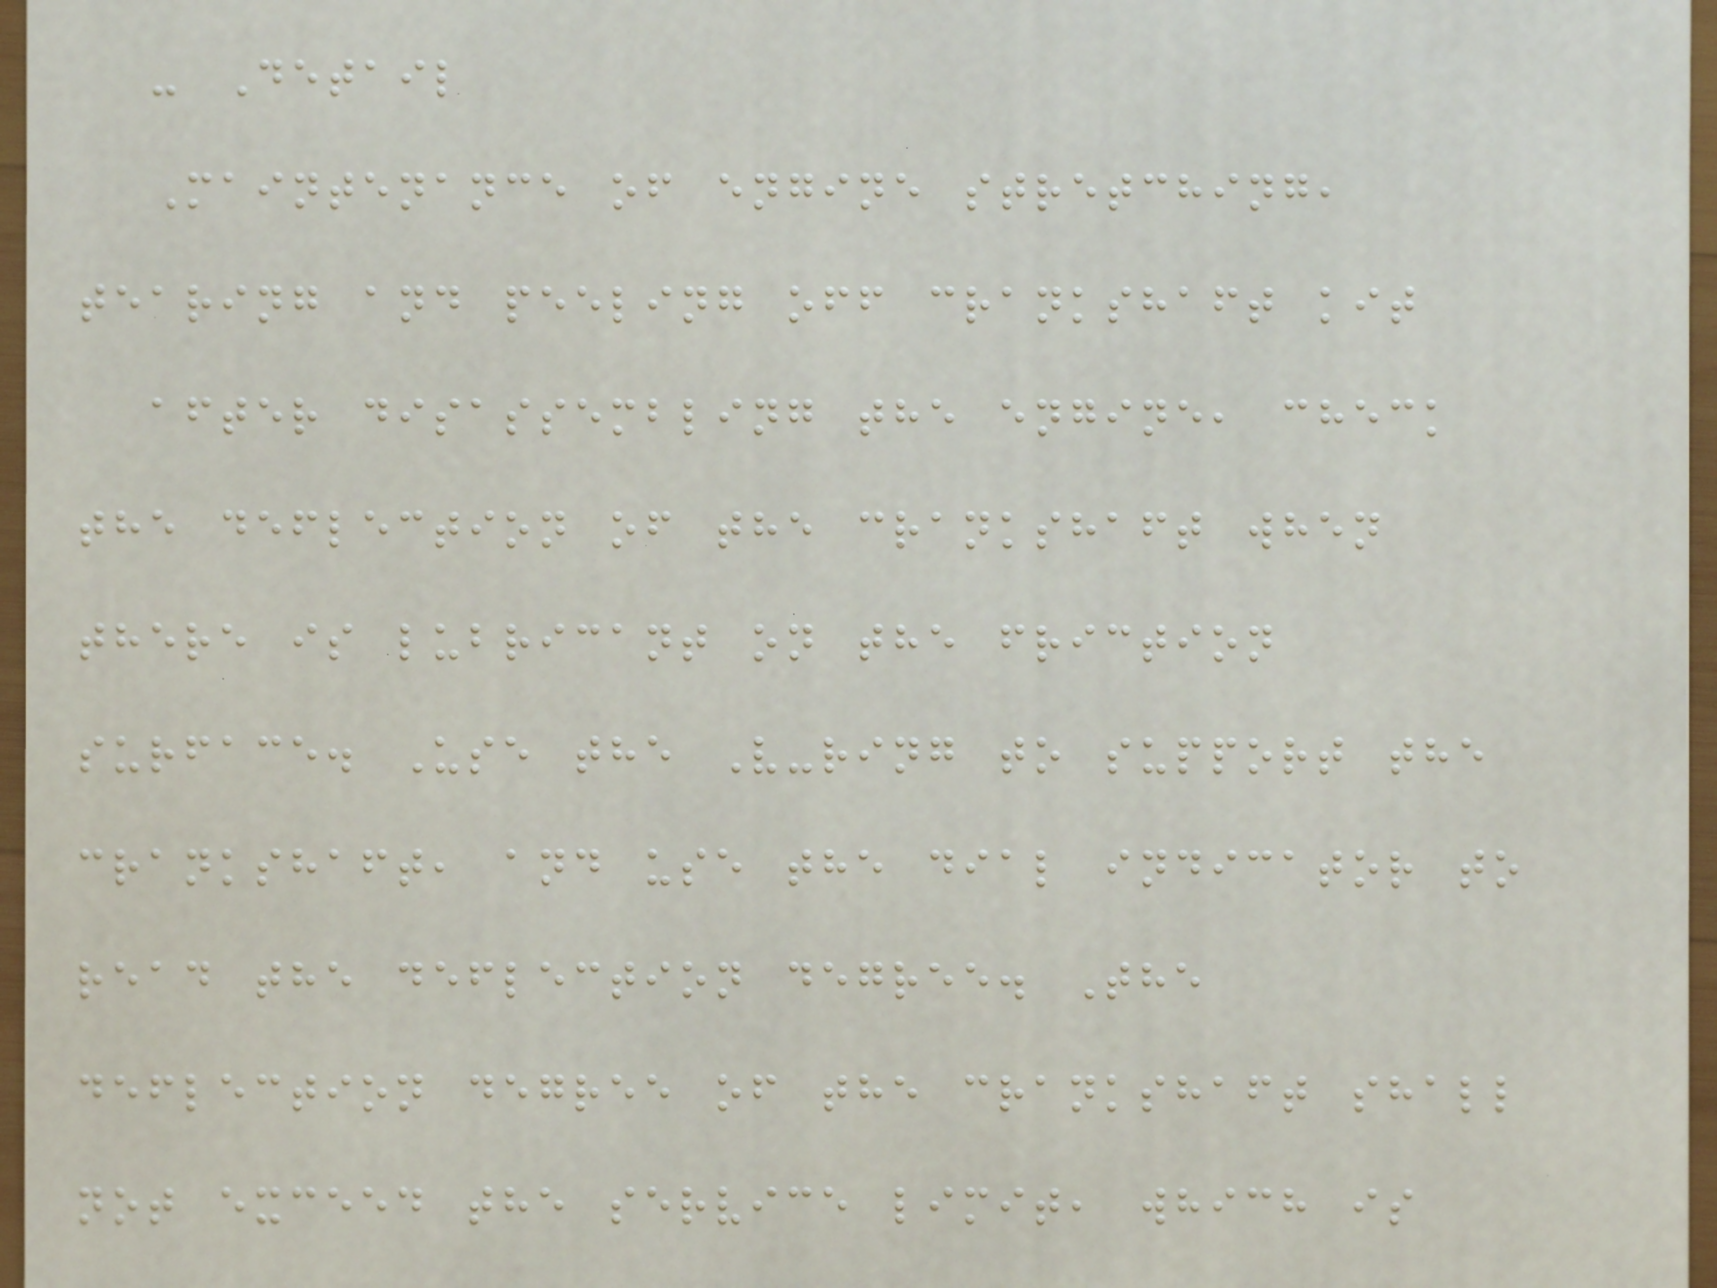- Detail
Maintenance of engine stretching,
tearing and peeling off crankshaft kit
after disassembling the engine, check
the deflection of the crankshaft when
there is lubricant on the friction
surface. Use the V-ring to support the
crankshaft, and use the dial indicator to
read the deflection degree. The
deflection degree of the crankshaft shall
not exceed the service limit, which is
